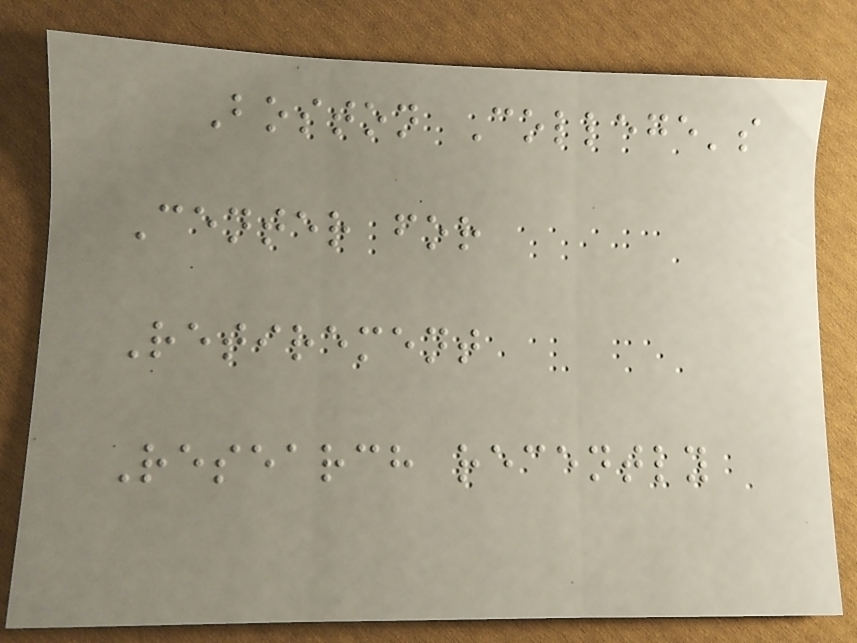Boston College's
Center for
Retirement
Research recently
